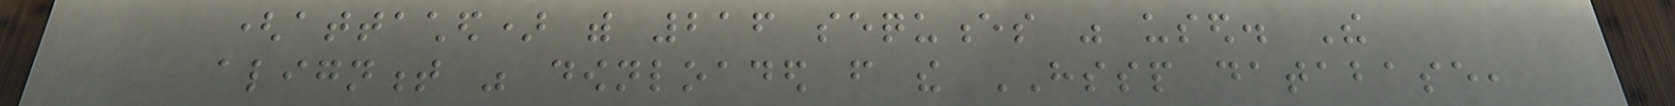(attached) with 216 sequences was used. The
alignment was downloaded from the HSSP database,
